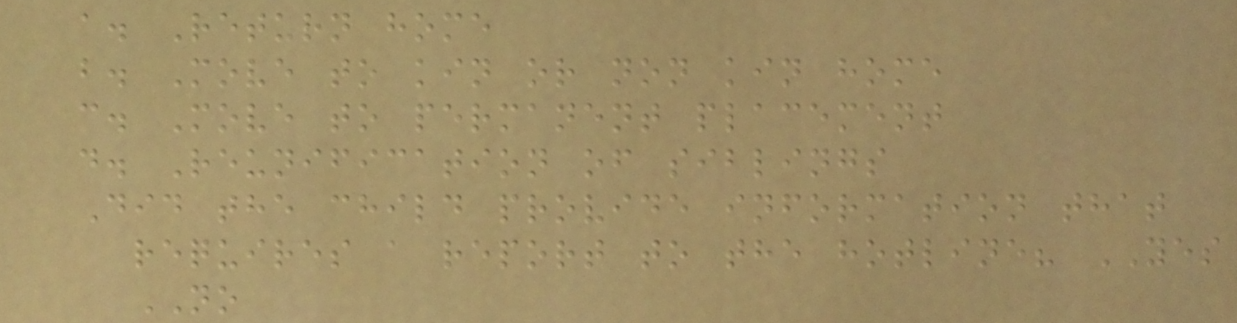a. Return home
b. Move to kin or non kin home
c. Move to permanent placement
d. Reunification of siblings
Did the child provide information that
requires a report to the hotline? YES
NO
